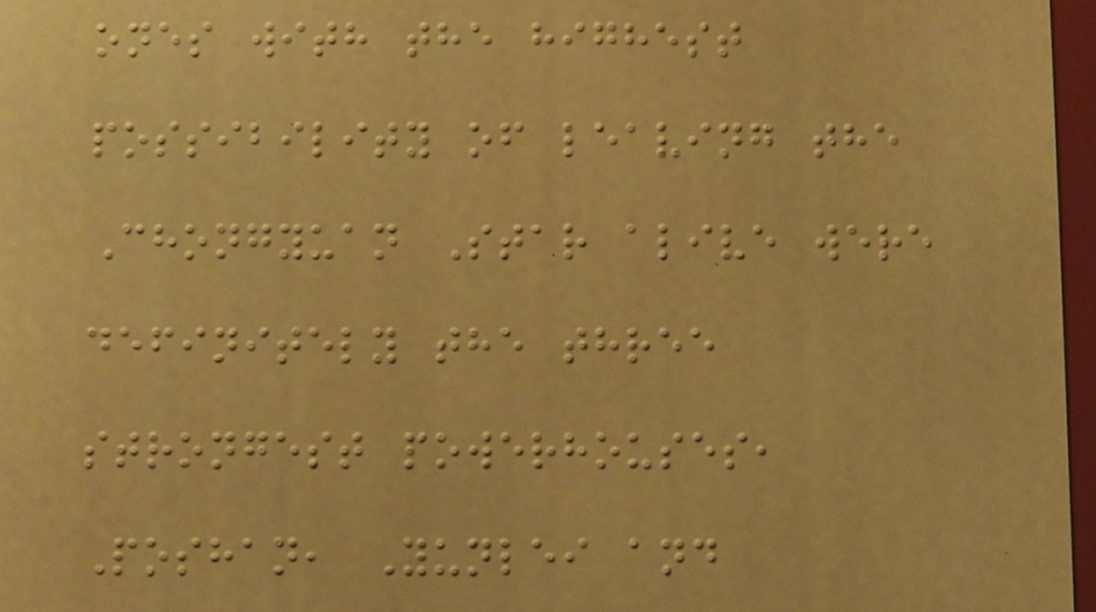ones with the highest
possibility of leaving the
Chongyuan Star alive were
definitely the three
strongest powerhouses,
Poshan, Yunlei and
